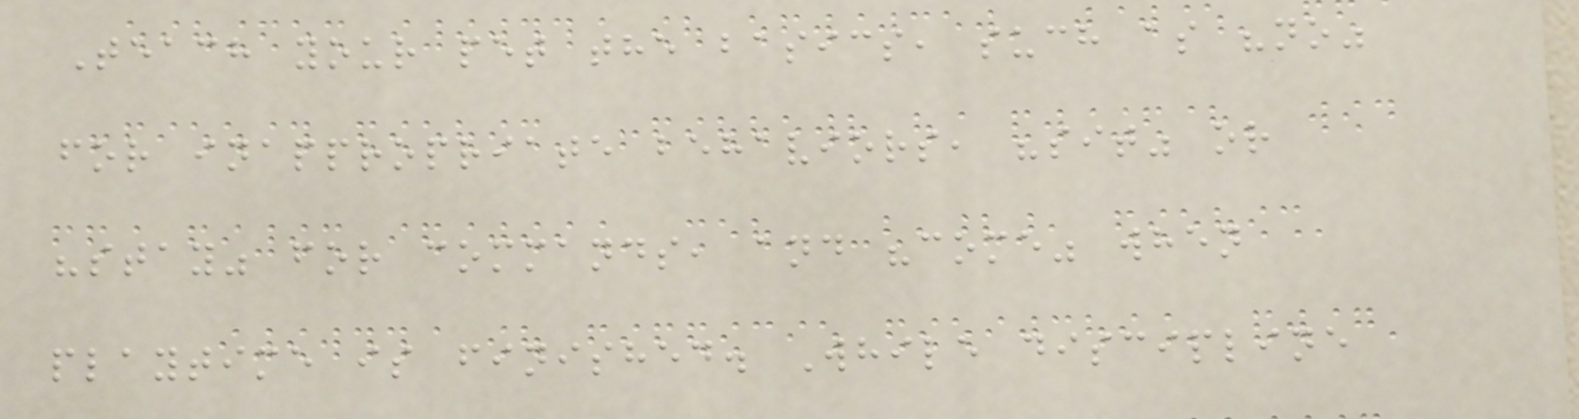Teach your pet the basics, such as "no"
for inappropriate behaviors, "sit" or
"stay" for commands, and "come" when
playtime is finished. While discipline
